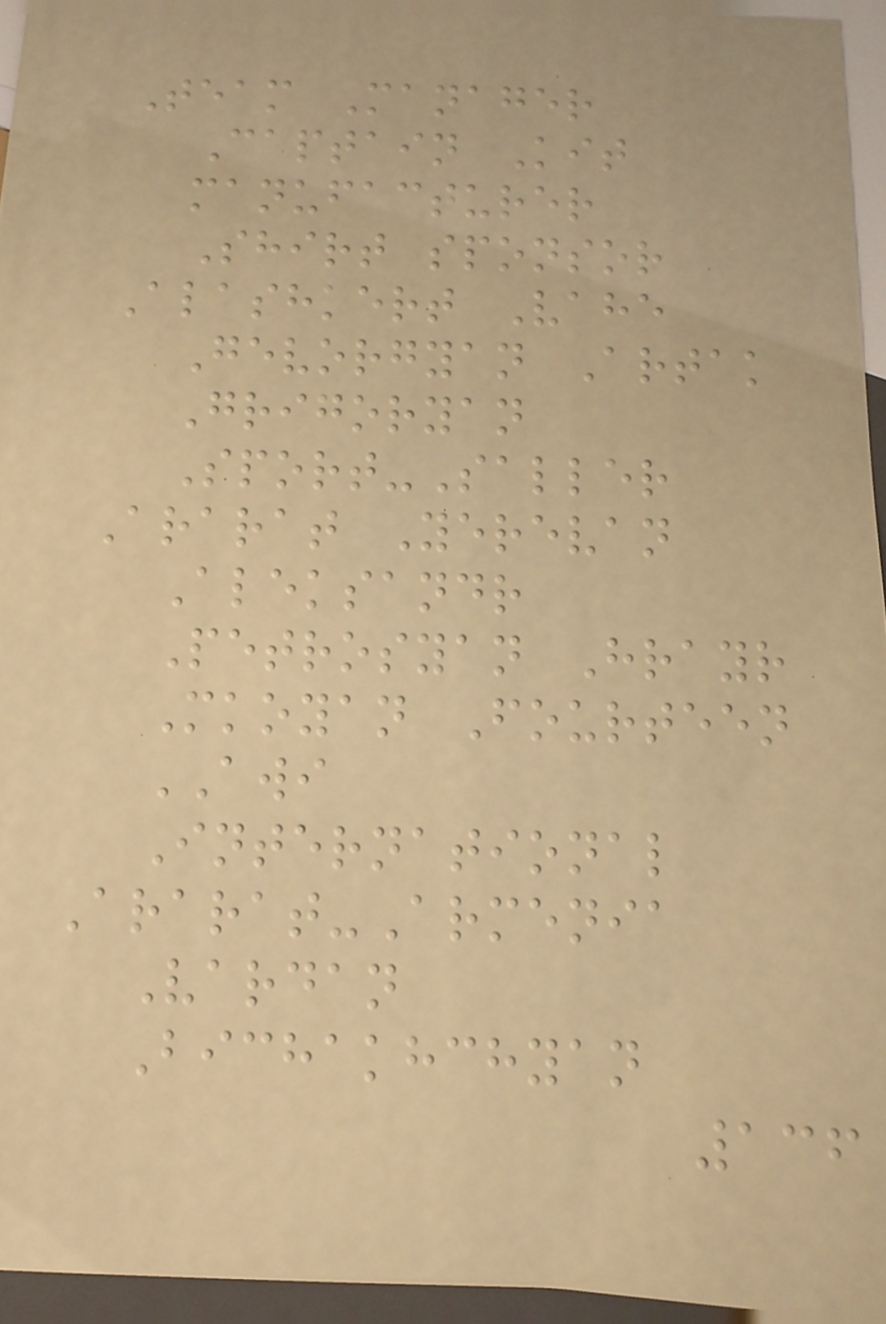Team Manager
Captain Kit
manufacturer
Shirt sponsor
Alashkert Vahe
Gevorgyan Artak
Grigoryan
Sport-Saller
Ararat Yerevan
Aleksandr
Petrosyan Hrayr
Mkoyan Fourteen
AWI
International
Ararat-Armenia
Vardan
Bichakhchyan
136
